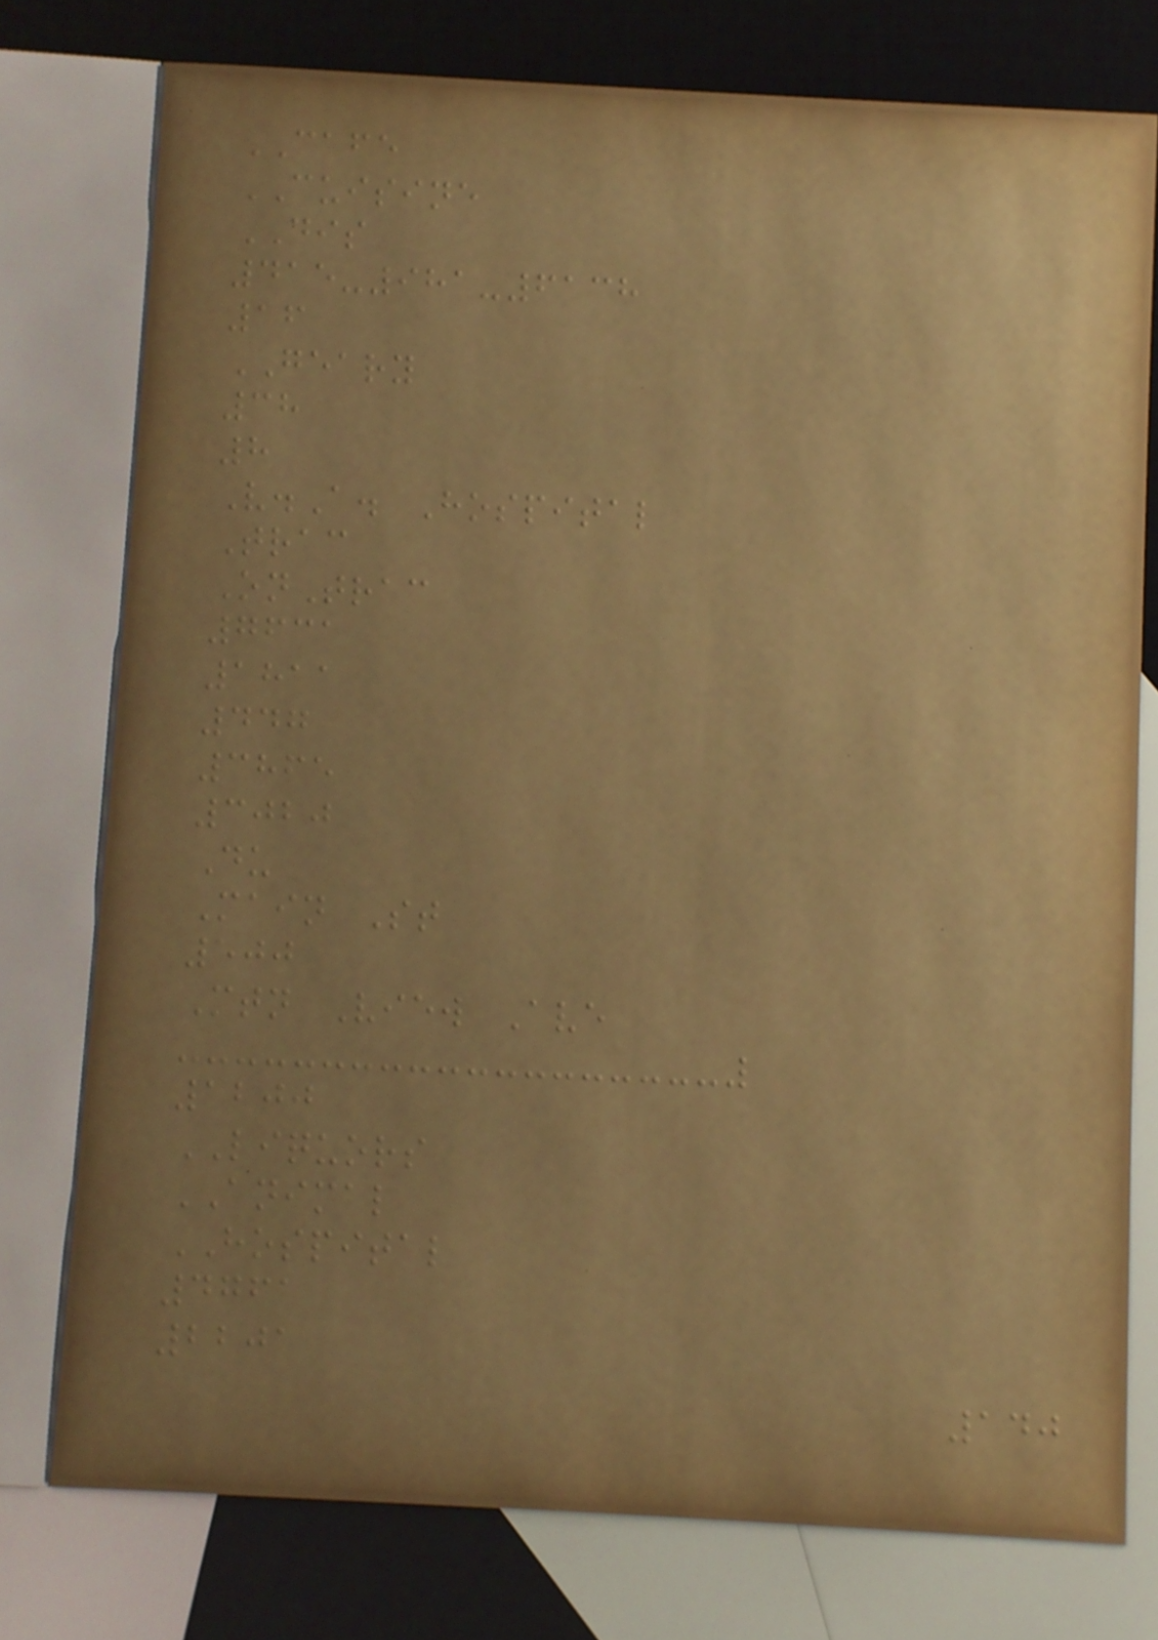CAFE
CUISINE
DIS
415-981-6138
16
GEARY
38
8
V.A. Hospital
Trac
OnTrac
7631
1811
447
3865
3020
Du
Main St
500
Mtn View Ave
1200
LIQUORS
ANIMAL
HOSPITAL
4761
2201
140
